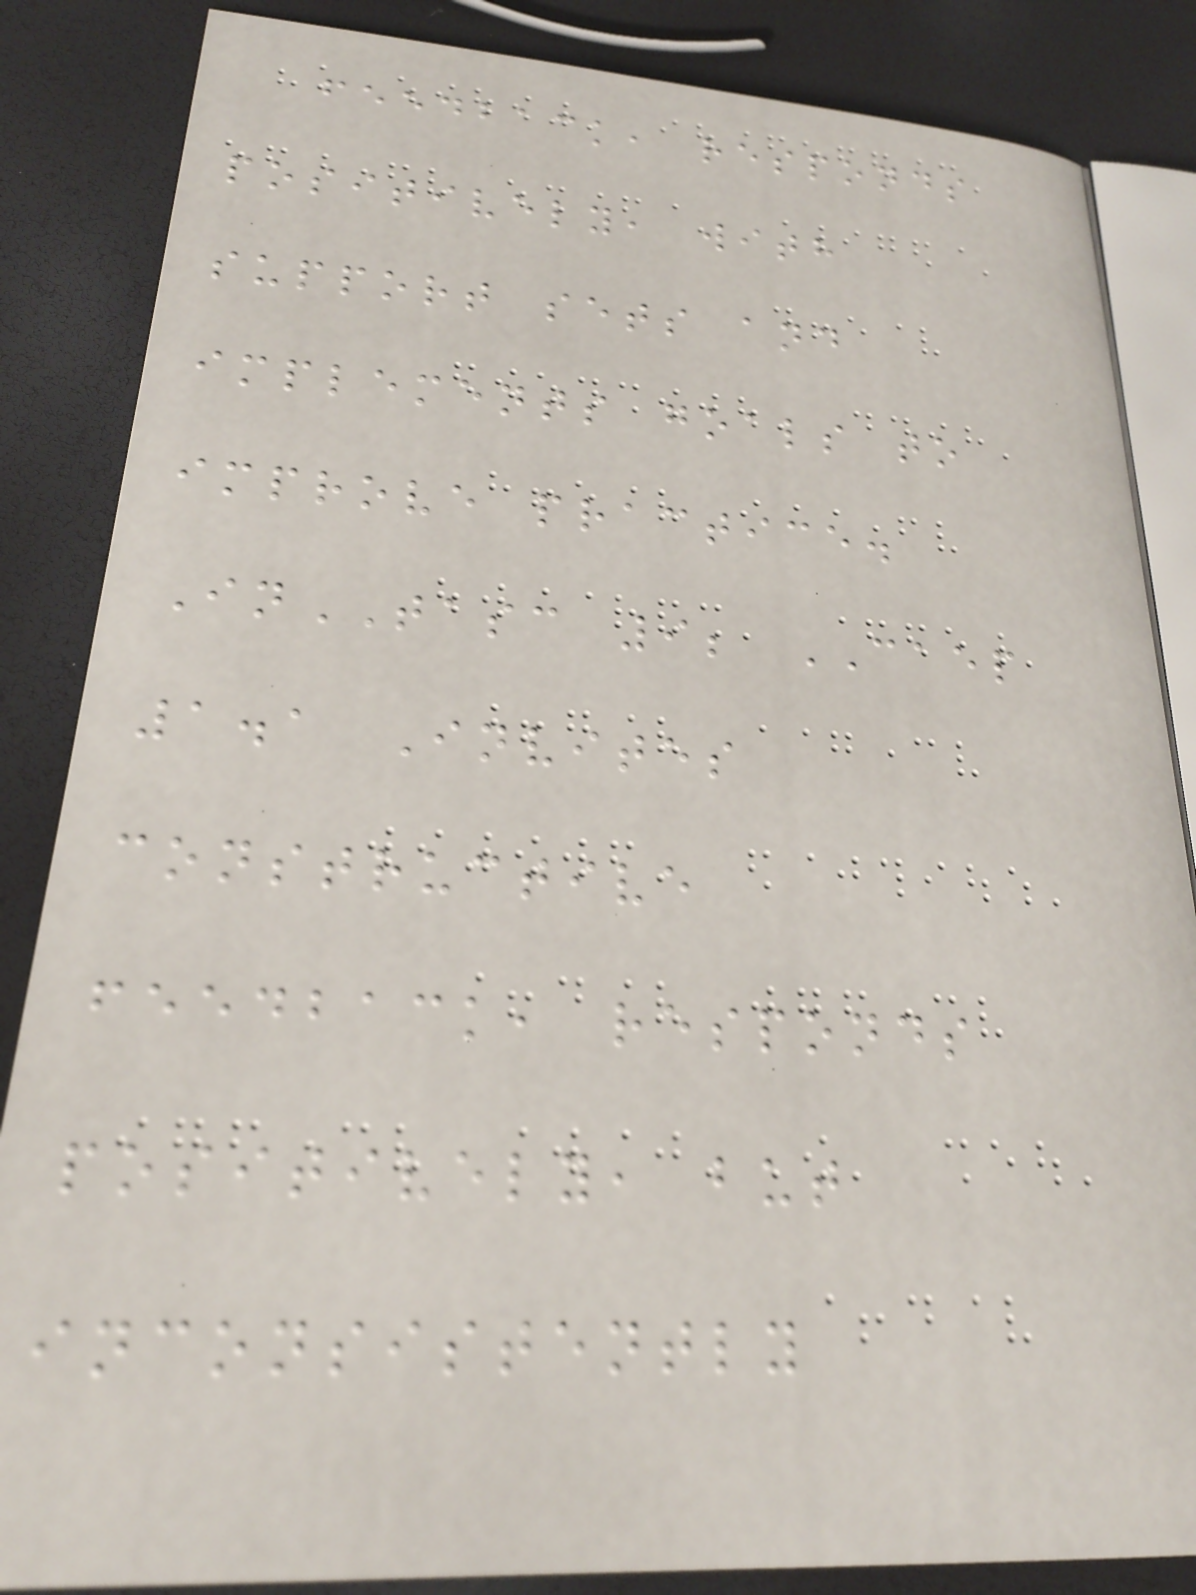feedback, responds
positively, with
support sets and
implements goals to
improve practice.
InTASC 9; CAEP
1.1 Invites
constructive
feedback, responds
positively, but
inconsistently
